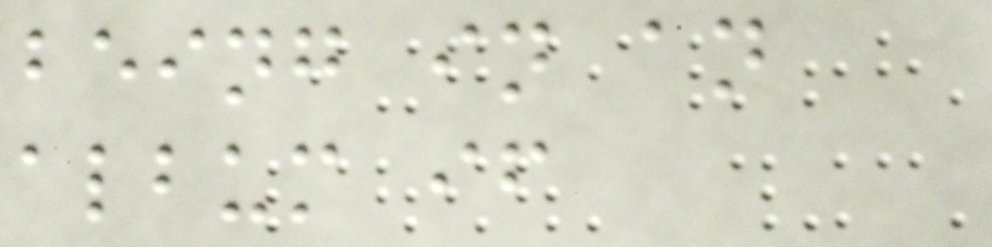being in an
album if
